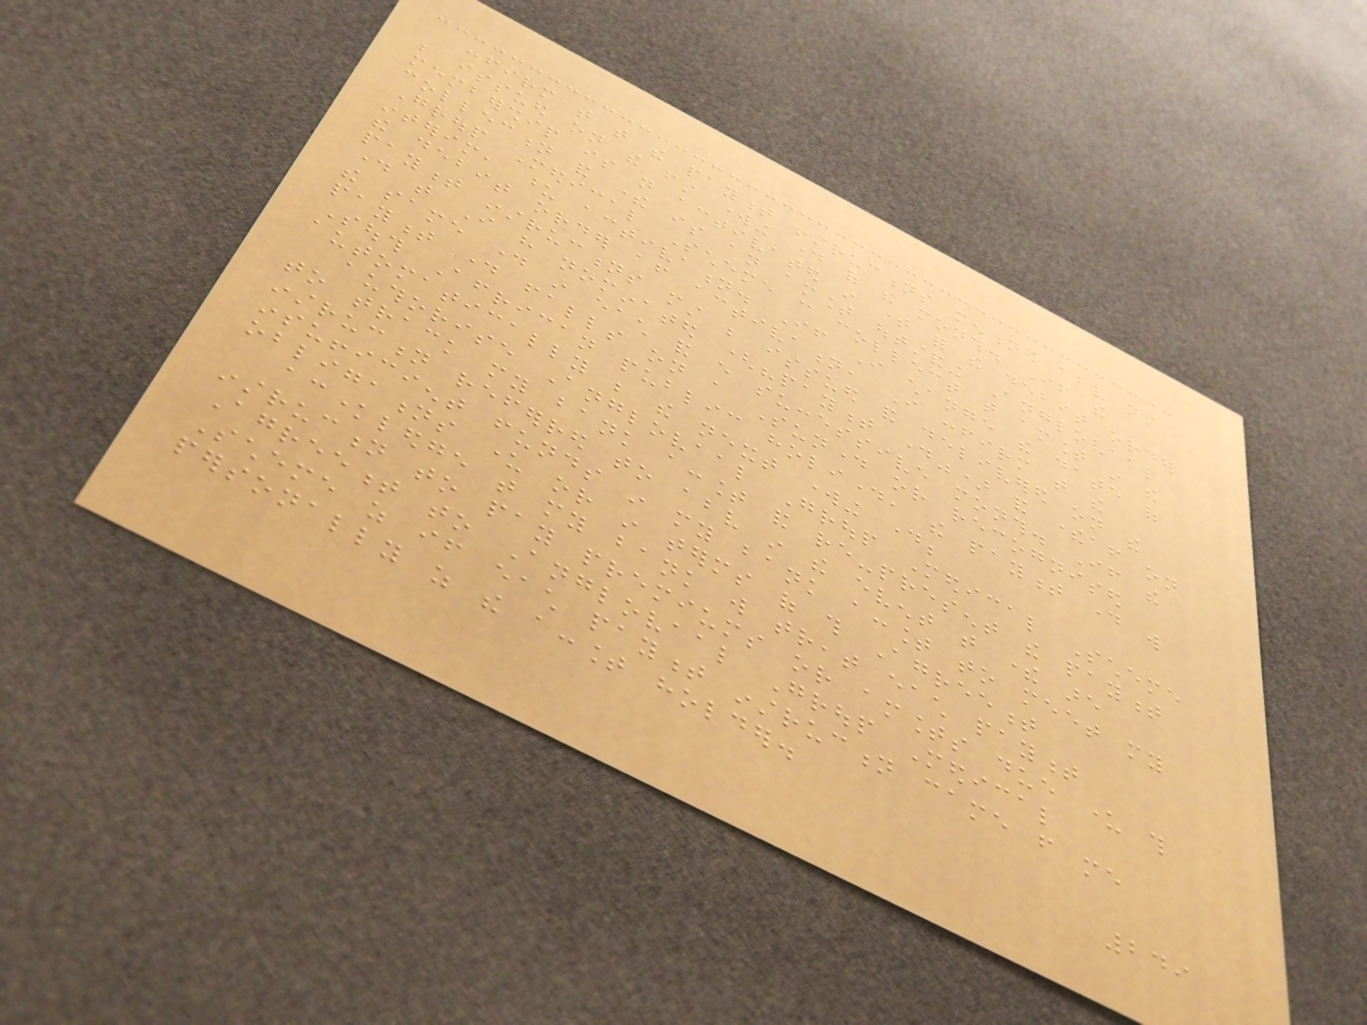confirm that that the payment instructions mentioned above must
be issued on the first working day of the month. If the
membership is not activated in time for the debit order
collection and there is an amount outstanding Anglovaal
Group Medical Scheme can collect that amount in the
interim, upon activation. If I change the date of
the debit order after activation, I confirm that the
payment instructions must be issued and delivered on the
day that I have nominated ("payment day") and thereafter on
the same day in each and every successive month. If the
payment day falls on a Sunday or recognised
South African public holiday, the payment day will
automatically be the next working day;
authorise Anglovaal Group Medical Scheme
to track my bank account and re-present the payment
instruction referred to above in the event that there are
insufficient funds in my bank account to meet my
obligations under or in terms of this Agreement
acknowledge that my bank will treat each payment
instruction to pay premiums or amounts due under this
Agreement to Anglovaal Group Medical
Scheme as if each payment instruction came from me
personally as the account holder.
249
